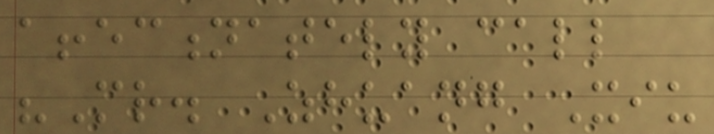affectionately call
"Mr. Zhuang Xiu
